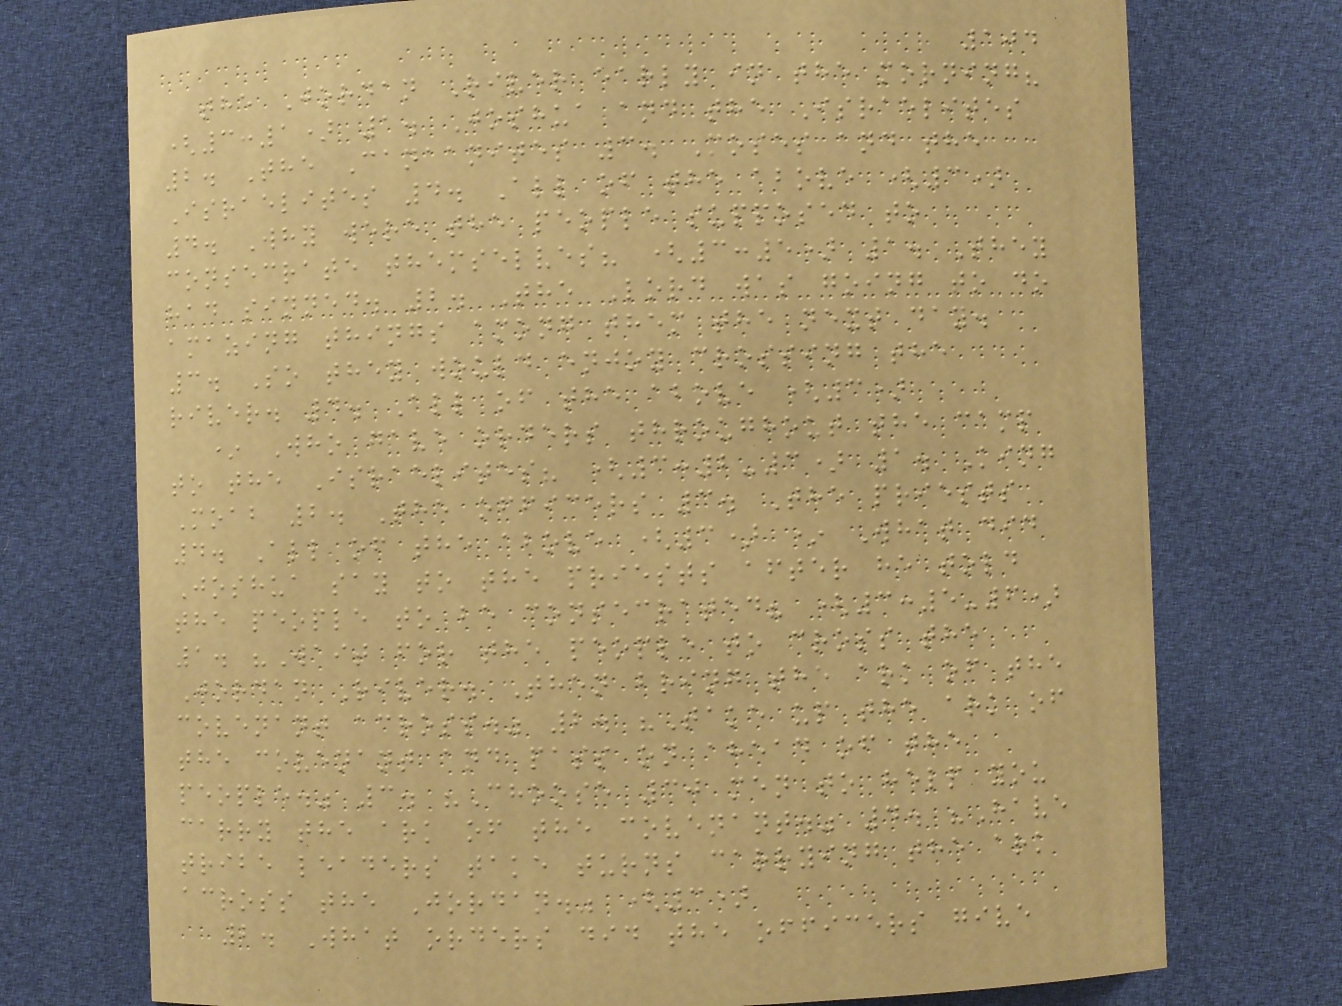104
the Jordan River early in the morning?
(3:1) 1. Joshua and the Israelites
2. The Canaanites 3. Moses and the
Israelites 4. All of the above (3)
4. Why were the people supposed to
consecrate themselves? (3:5) 1. They
had sinned. 2. The Lord was going to do
amazing things among them the next day.
3. So they would enjoy crossing the
river. 4. All of the above (3)
* Who gave orders throughout the camp
to the Israelites? (3:2-3) 1. King
Moab 2. The officers 3. The priests
4. All of the above (3) * What did
Joshua say to the priests after he told
the people to be consecrated? (3:5-6)
1. "Wait for the people to cross the
Jordan River. Then bring the ark of the
covenant across." 2. "Take up the ark of
the covenant and pass on ahead of the
people." 3. "Choose 30 men to help you
carry the ark of the covenant." 4. "Have
tribe leaders take turns carrying the ark
across the Jordan." (3)
2. What orders did the officers give
